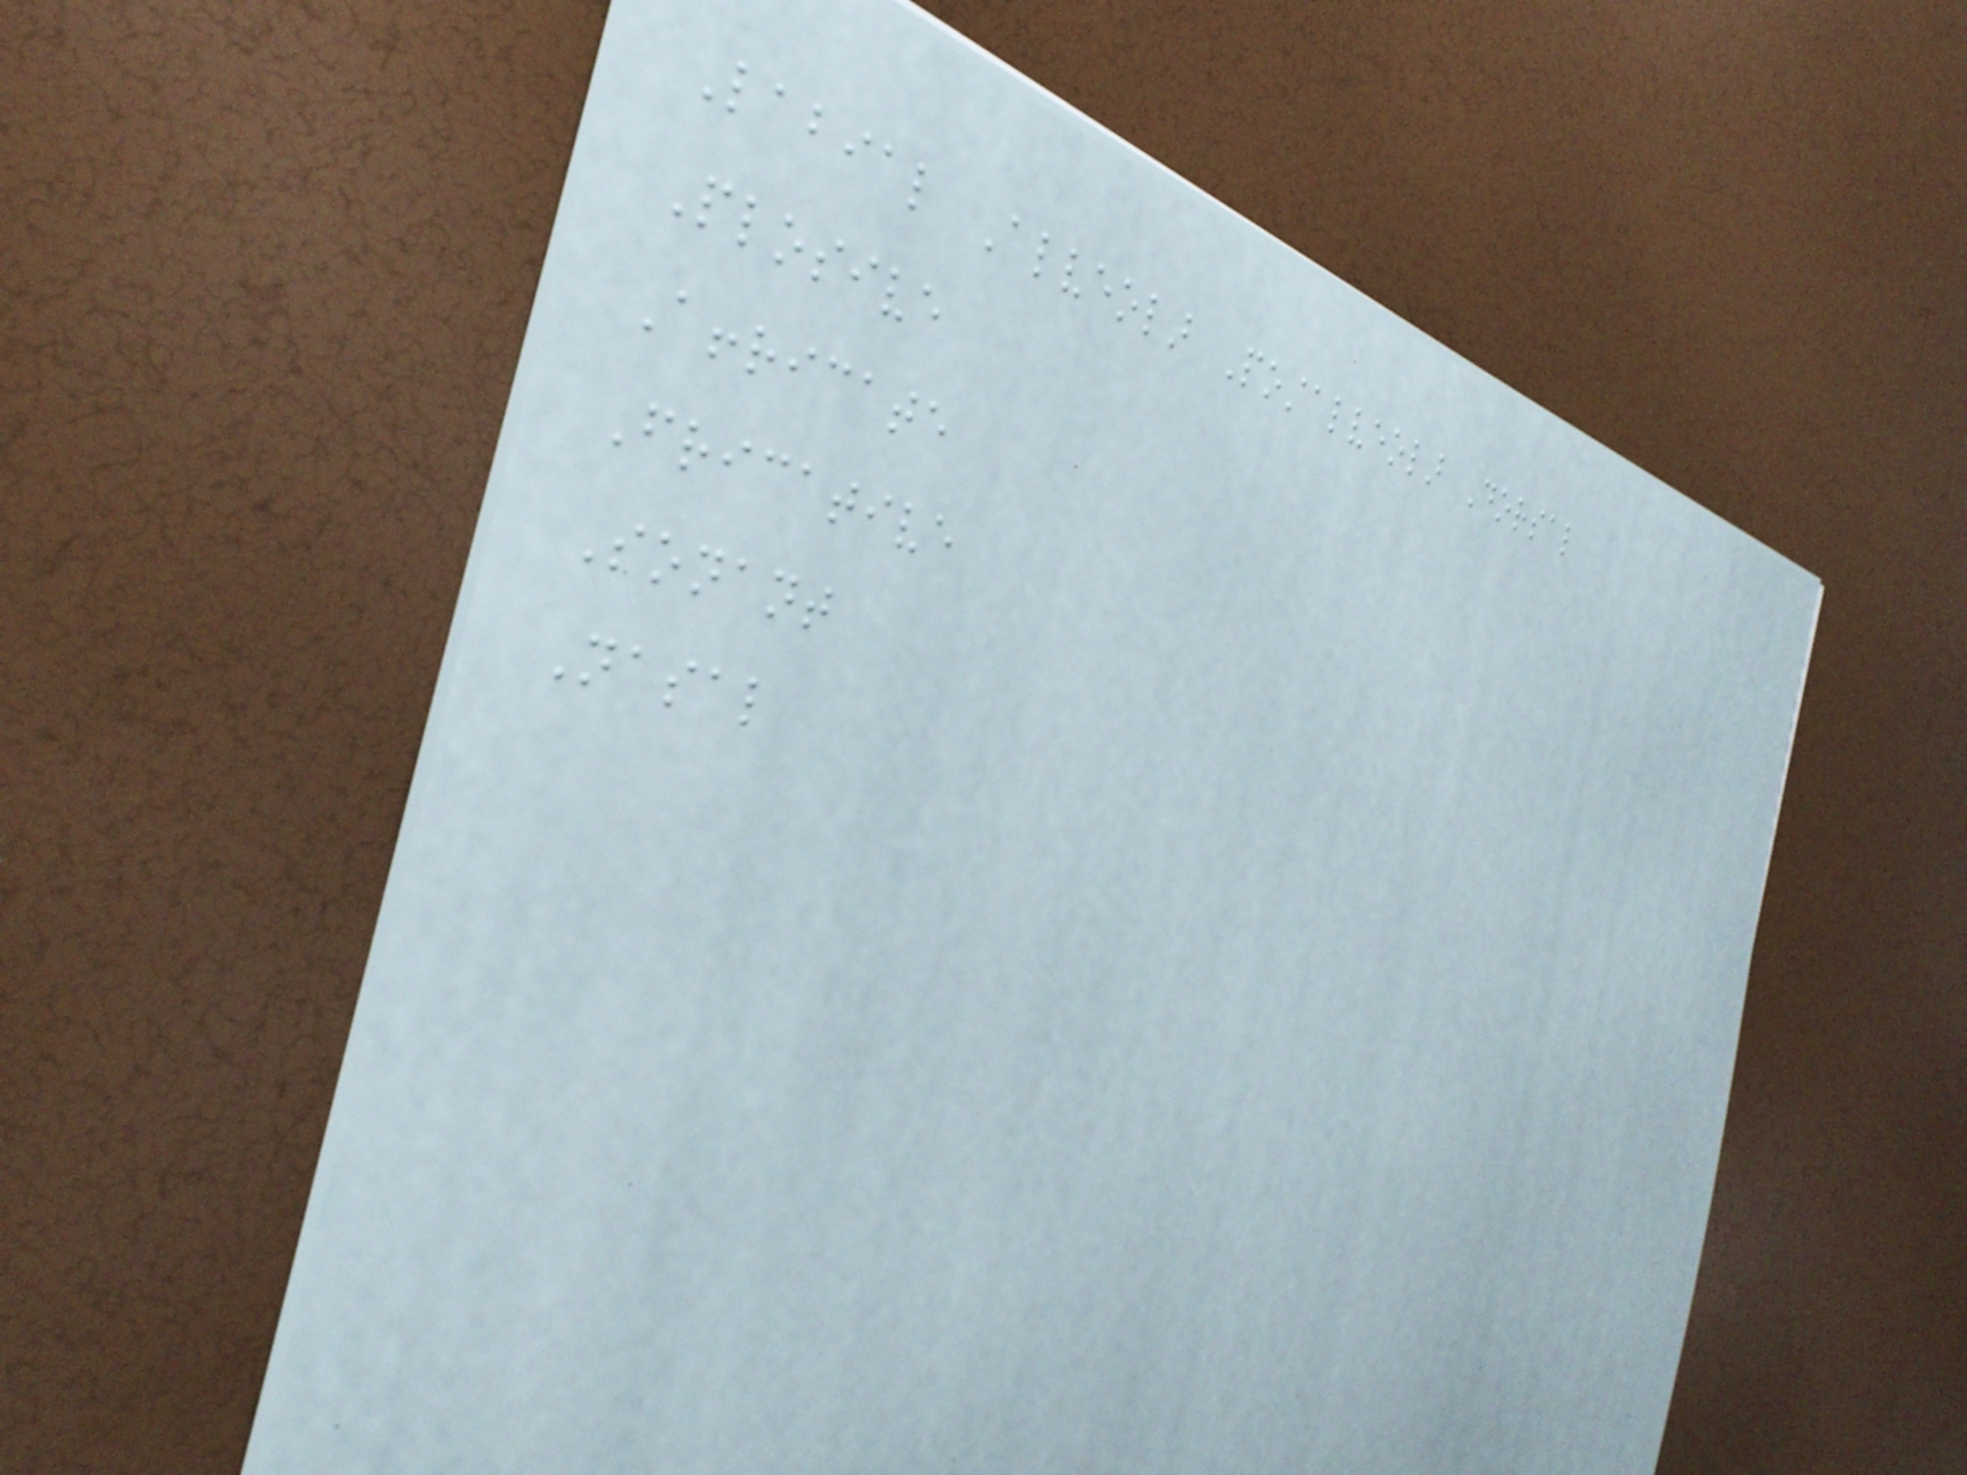Labial Alveolar Postalveolar Dorsal
Plosive
Affricate
Fricative
Sonant
Nasal
